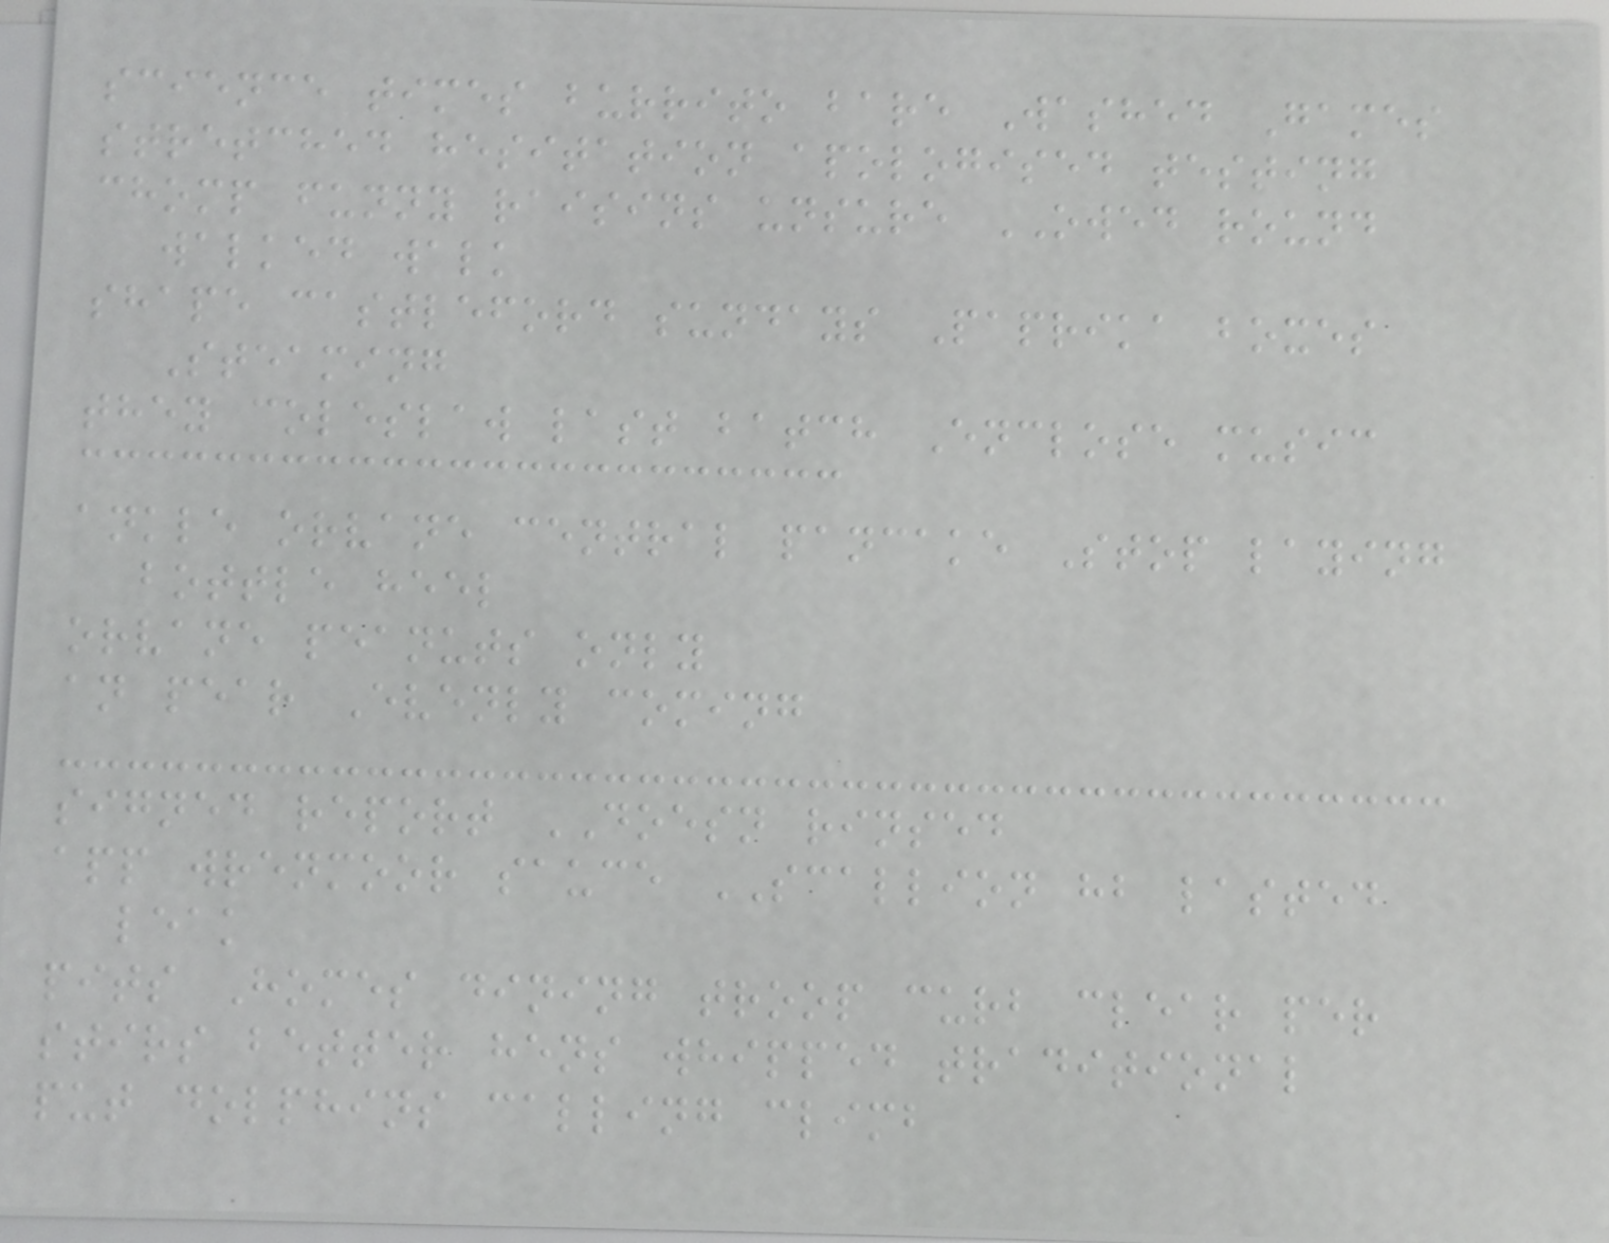science times burrito bare Washed Games
stretched hesitation apologised testing
chomp funny raisins unsure OWED round
walked walk
shape castleford sundays Paprika boxes
Steaming
they coleslaw last batch Enclose music
ankle orvane central pancake Stop laying
bottle heel
orvane peanuts only
an pear Evenly coming
signed report DOESN rinsed
app wrenmoor sauce SCALLION hb lasted
leak
pits Homes dining troop curb clear per
stirs better hens whipped traditional
put dolphins calling climb
